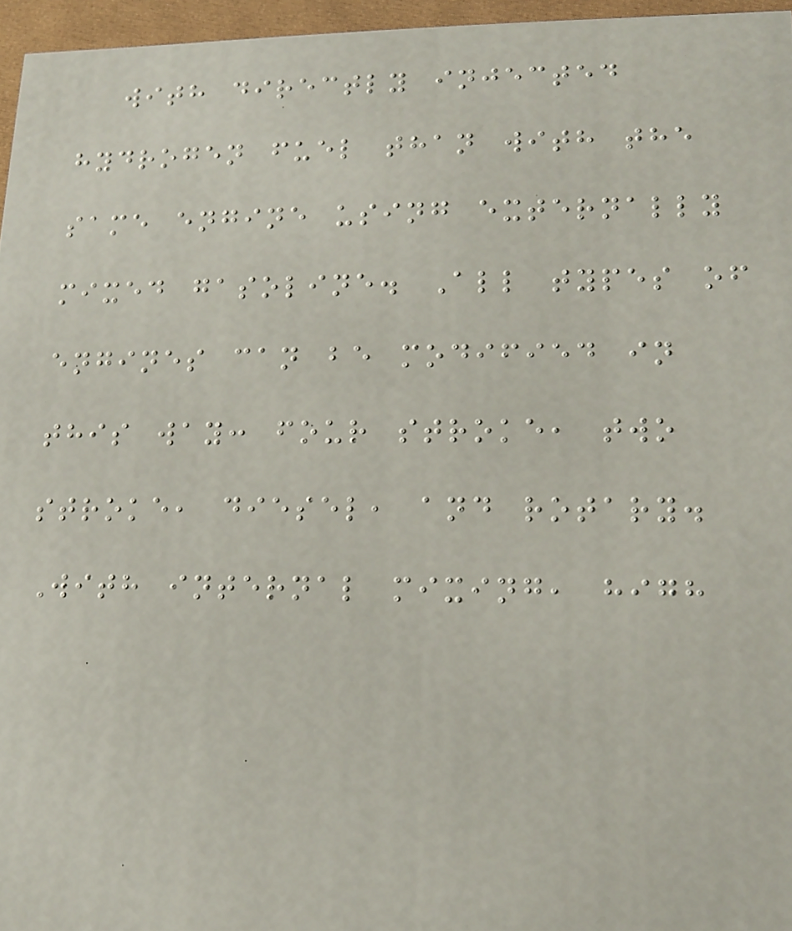with directly injected
hydrogen fuel than with the
same engine using externally
mixed gasoline. All types of
engines can be modified in
this way: four stroke, two
stroke, diesel, and rotary.
With internal mixing, high
